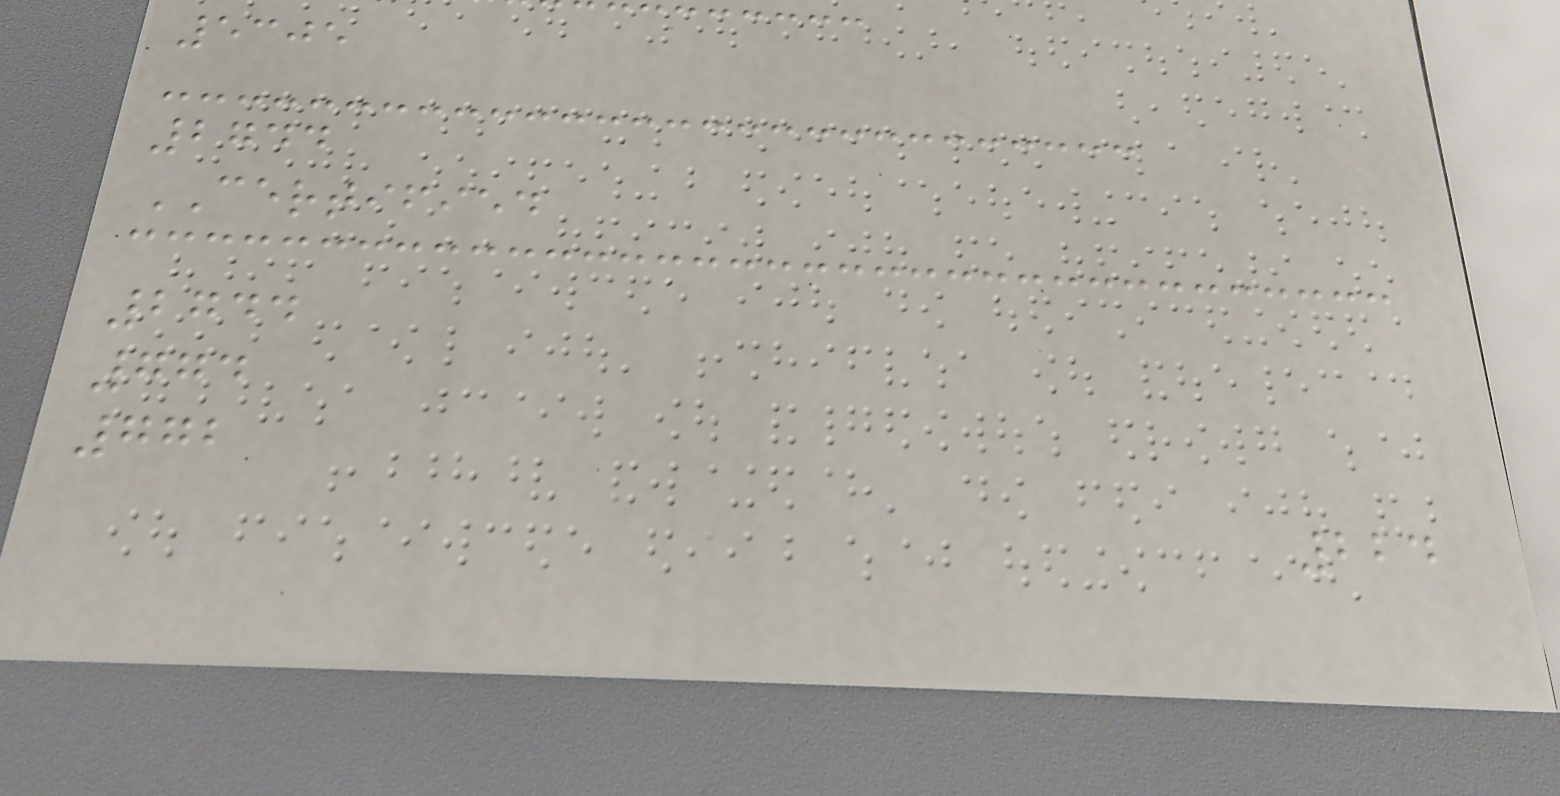5305
2744
CERTIFIED
2744
774
772
224
